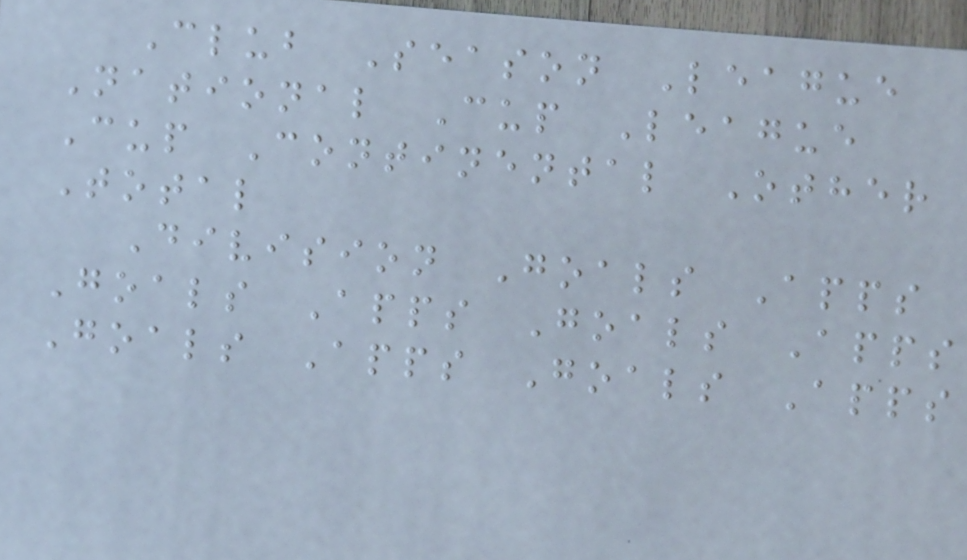Club Season League
National Cup League
Cup Continental Other
Total
Division Goals Apps
Goals Apps Goals Apps
Goals Apps Goals Apps
